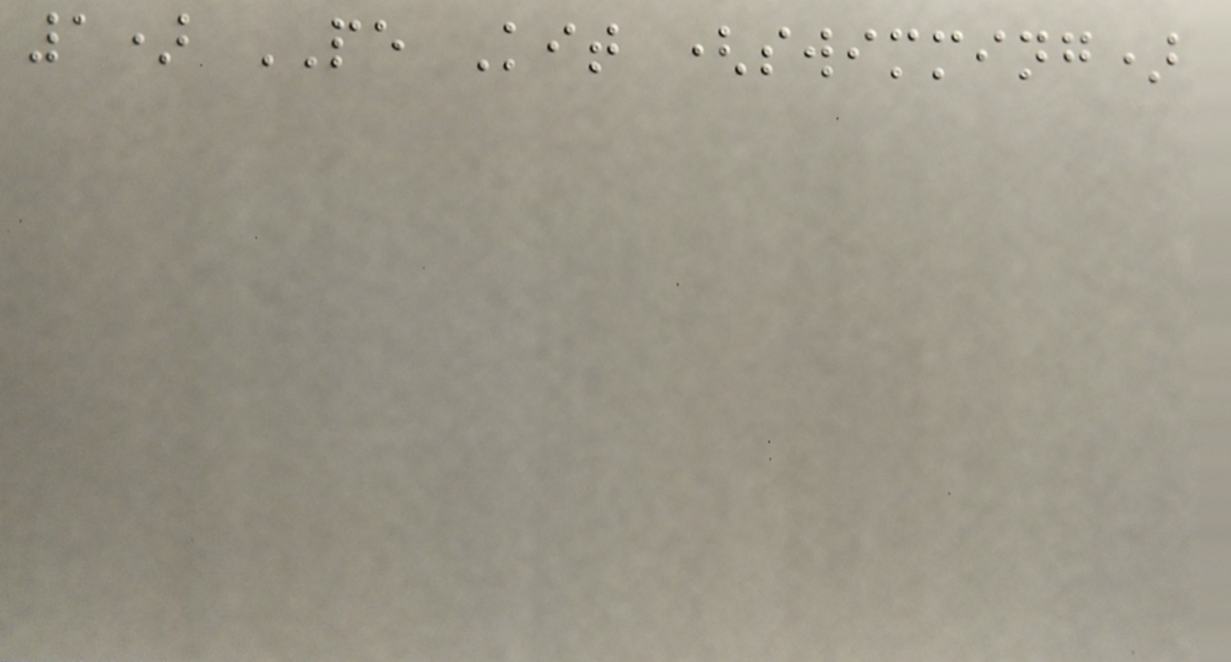1) PE Kit (swimming)
